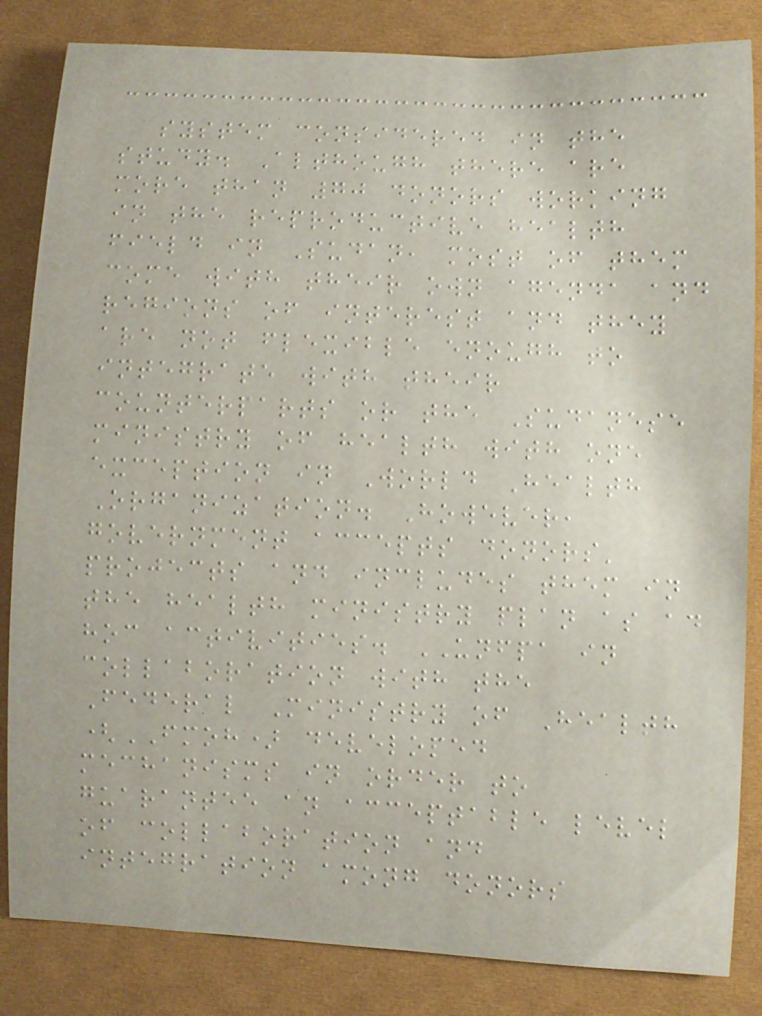system considered in the
study. Although there are
more than 70 donors working
in the reproductive health
field in Sudan, most of them
come with their own agenda and
regions of interest and they
are not flexible enough to
integrate with their
counterparts or the Sudanese
ministry of health with one
exception in World Health
Organization. However,
government accepts donors'
projects and includes them in
the health ministry plan as ad
hoc activities. UNFPA in
collaboration with the
Federal Ministry of Health
(FMOH) developed
mechanisms in order to
guarantee an acceptable level
of collaboration and
integration among donors
